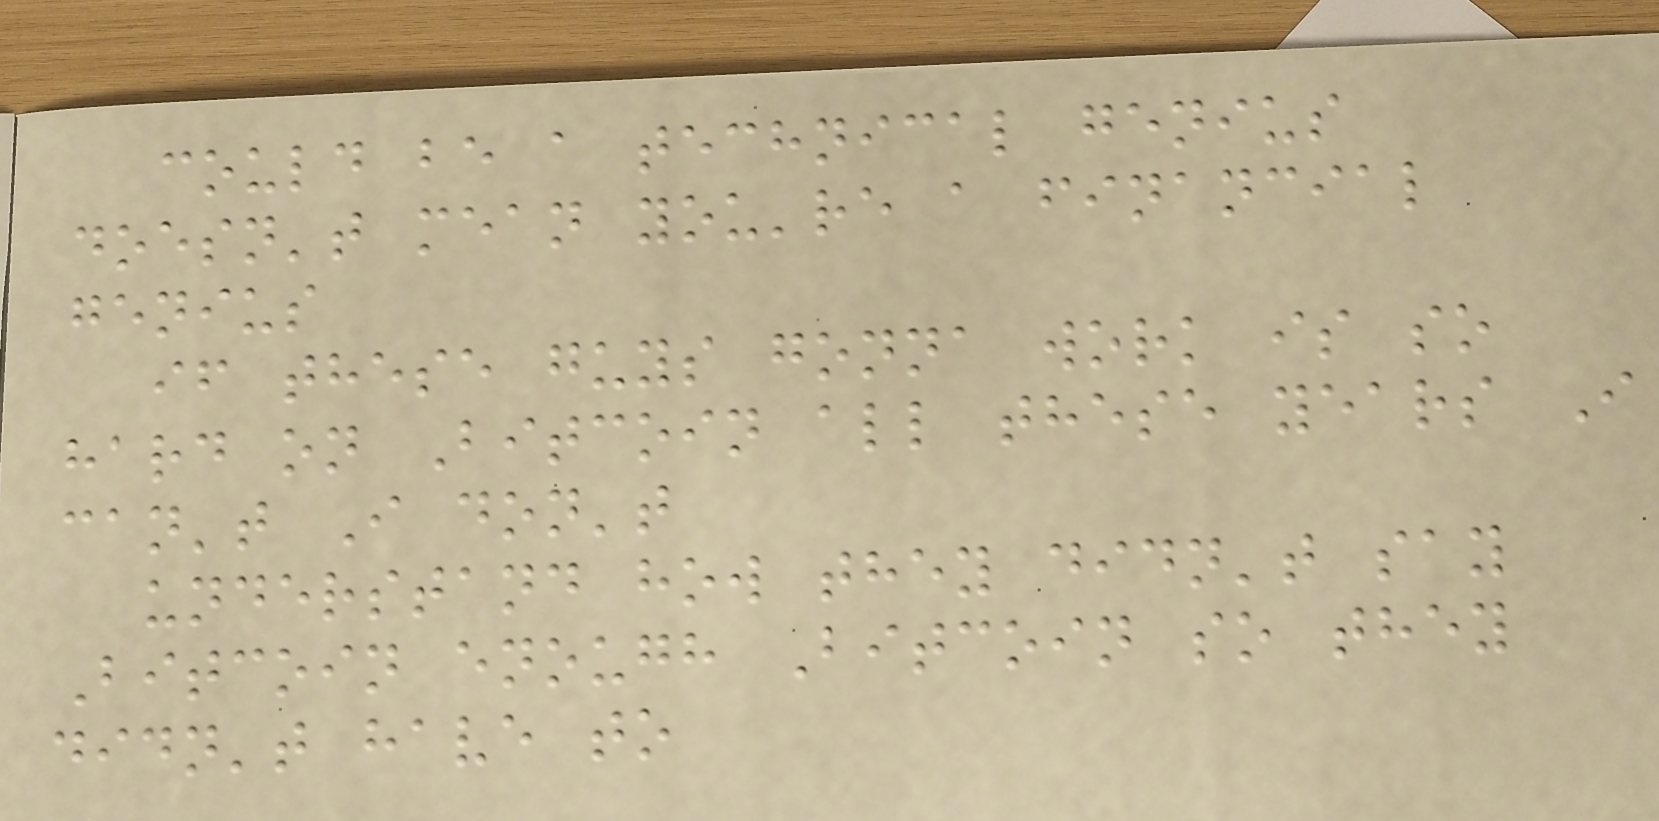could be a technical genius
doesn't mean you're a financial
genius
if these guys gonna work is so
hard on Bitcoin all these years I
can't I don't
understand how they didn't say
Bitcoin enough Bitcoin so they
didn't have to
